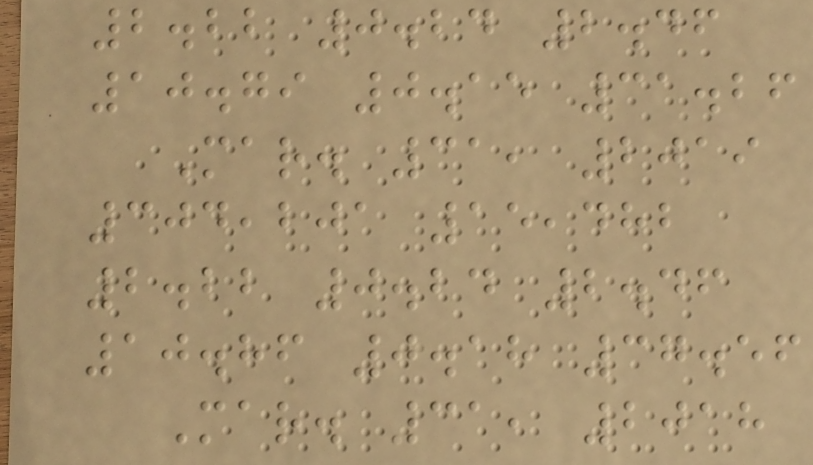2.22 0.24 2.46
10.79 0.15 31.26
Mar. 31, 2019
304,201 15,482
2.22 0.24 2.46
10.86 0.18 37.56
Mar. 31, 2018
